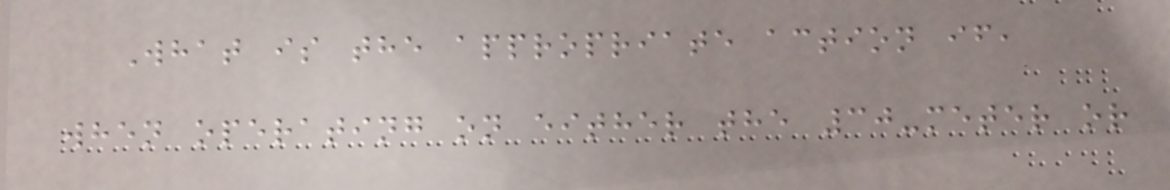What is the appropriate action if,
when operating on either the 30-meter or
